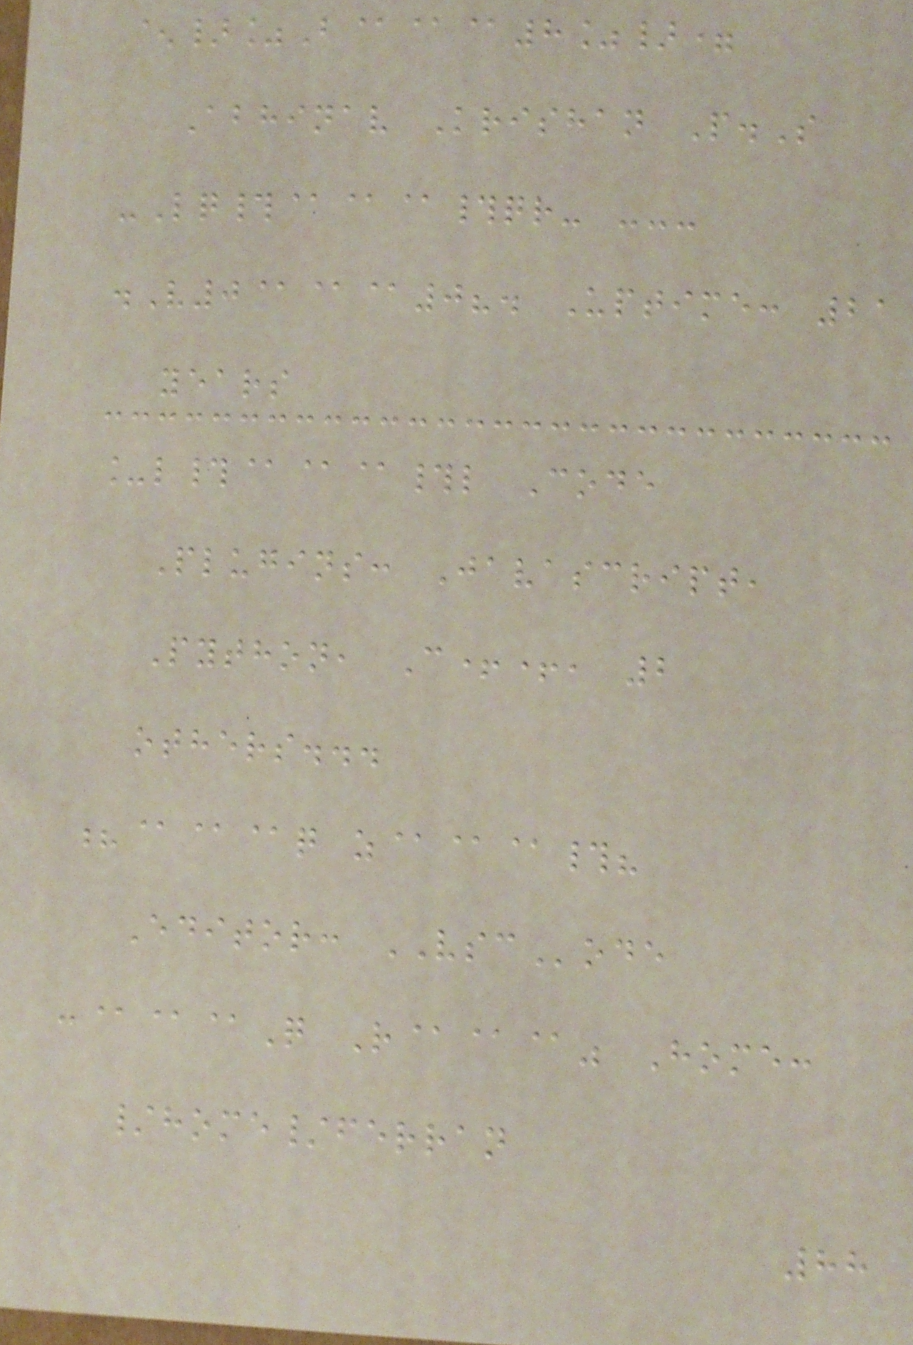^}%B@@@8%}=
Abhinav Krishan P.S
-Lq#@@@#qr- ---
.V0@@@0?. Uptime: 21
years
_l#@@@#l Code
Plugins: Javascript,
Python, C++, 2
others...
?@@@q z@@@#?
Editor: VSCode
:@@@Q R@@@" Home:
/home/ferran
88
